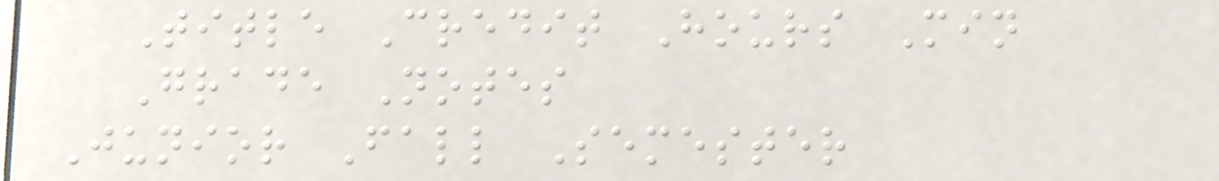Title Credit Hours Min
Grade Notes
Junior Fall Semester
